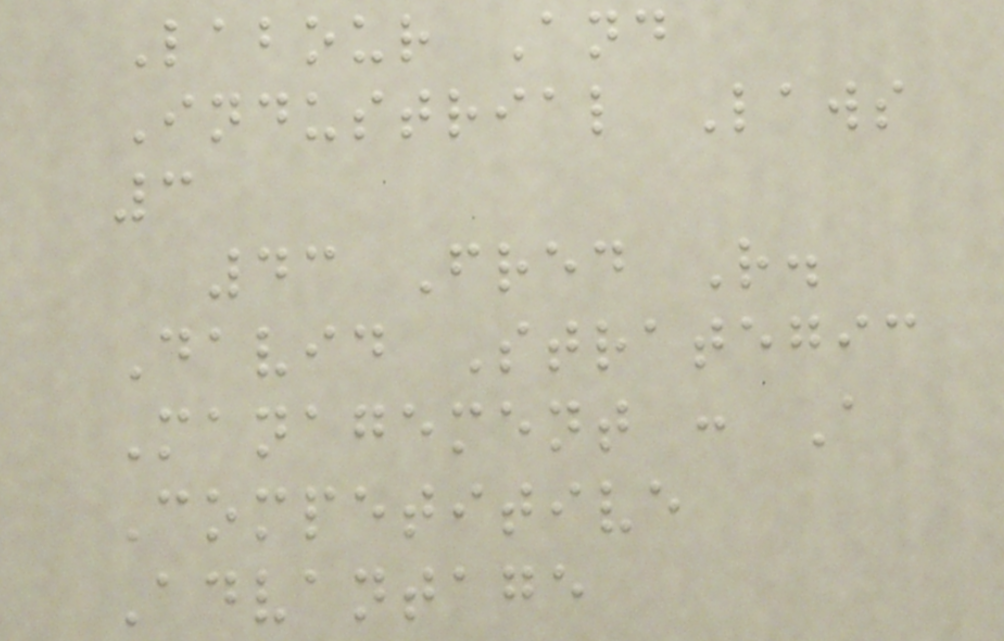Labour And
Industrial Laws
3
43 Fred R.
David Strategic
Management : A
Competitive
Advantage
